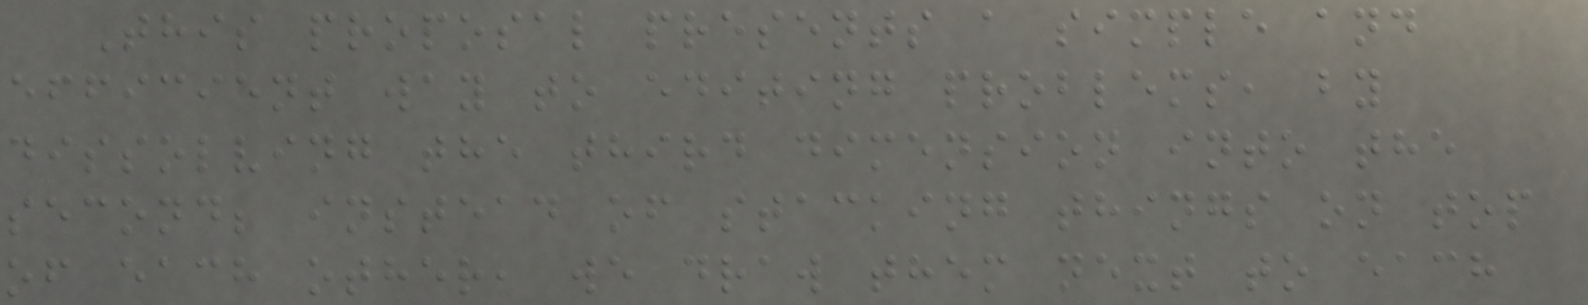This proposal presents a simple and
efficient way to editing problems, by
dissolving the third dimension into the
second; instead of stacking things on top
of each other, we draw them next to each
